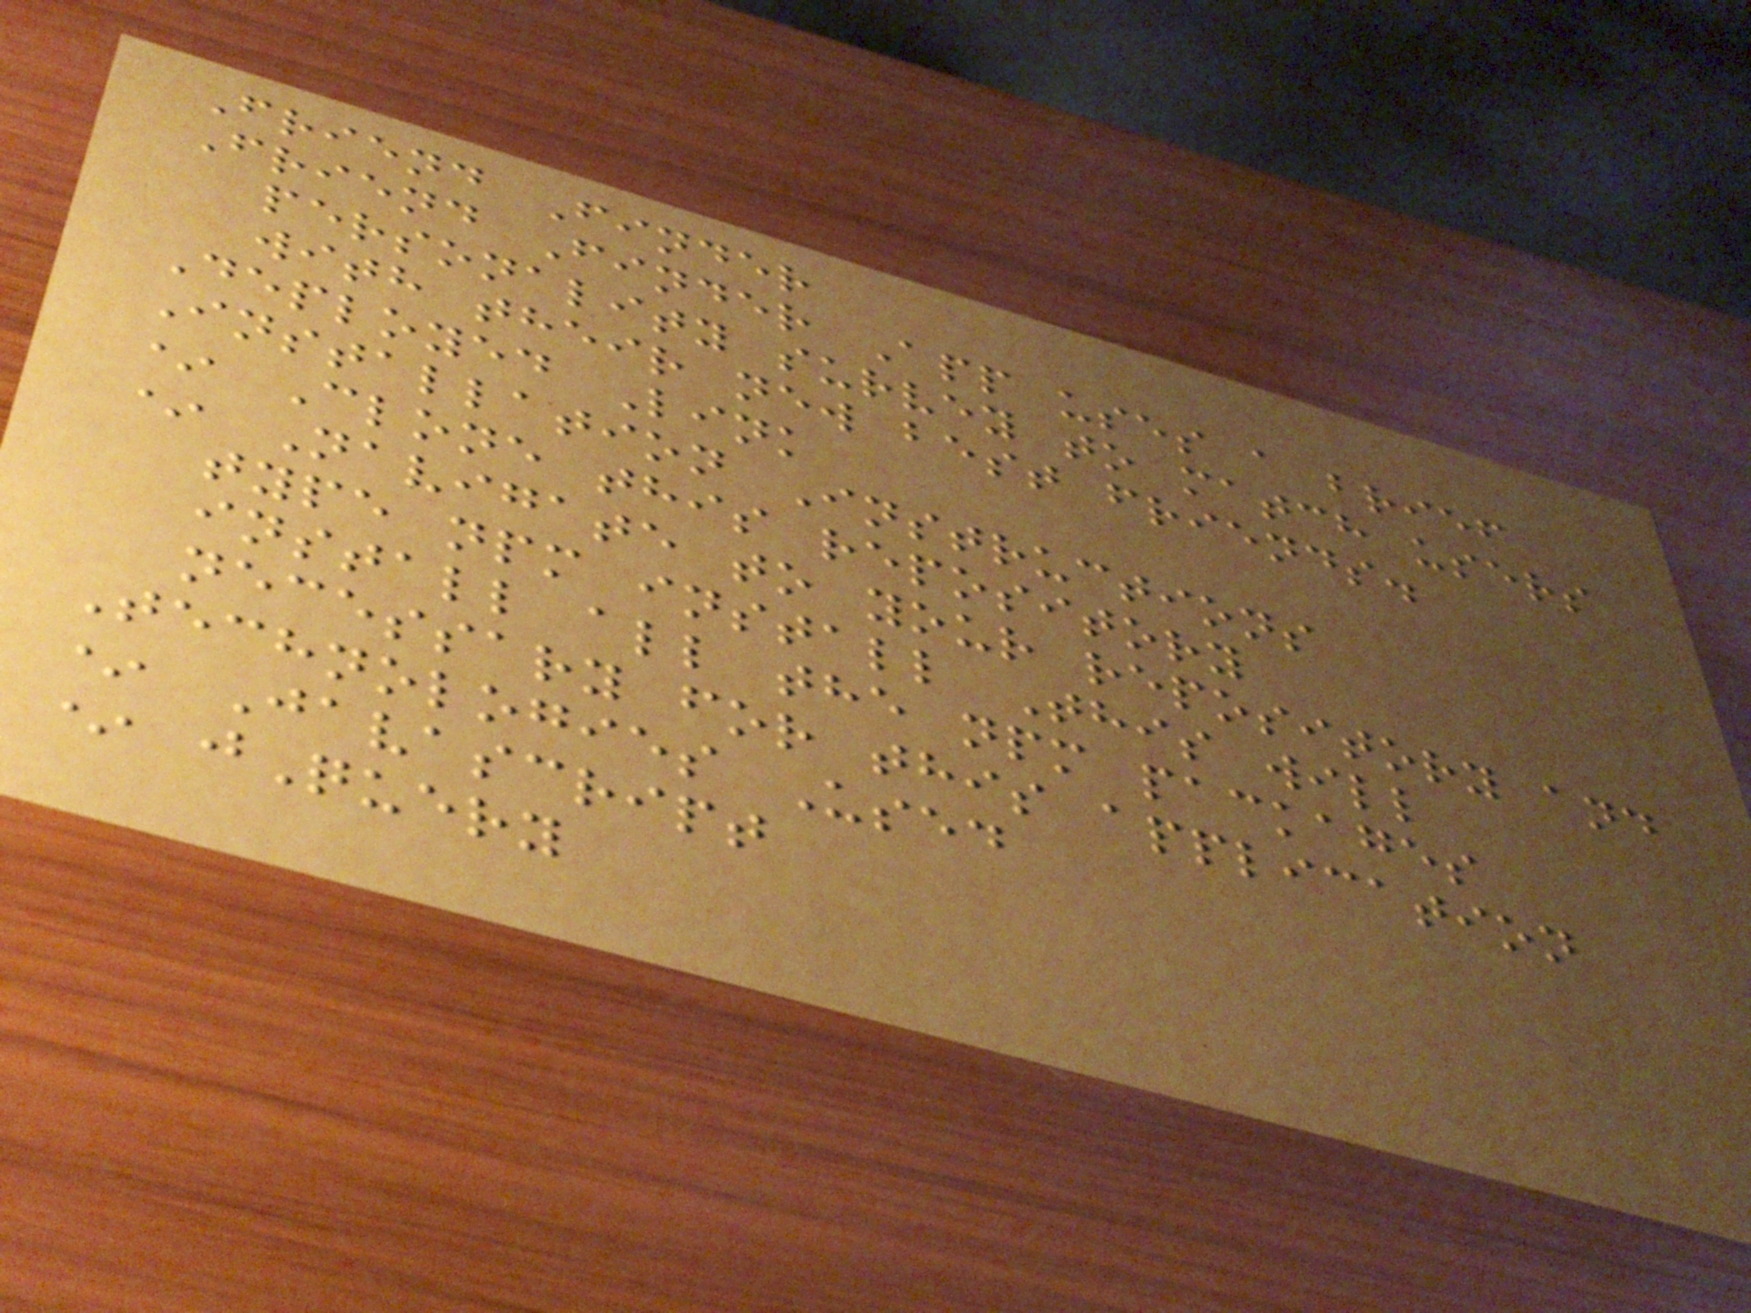Friend Finder
Friend Finder App uses a brief
personality survey to match users
with their new best friends.
Deployed Link
Installation Instructions
* Clone this repository
* Navigate to your repository and
type npm install This will
install all the npm packages
necessary for this application
Technologies Used
* Javascript
* jQuery
